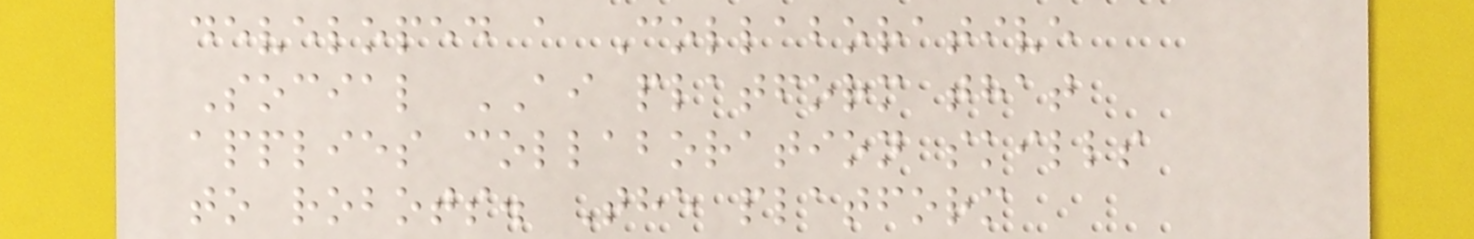developed a Collaborative
Social AI platform that
applies collaboration skills
to robots. The platform
